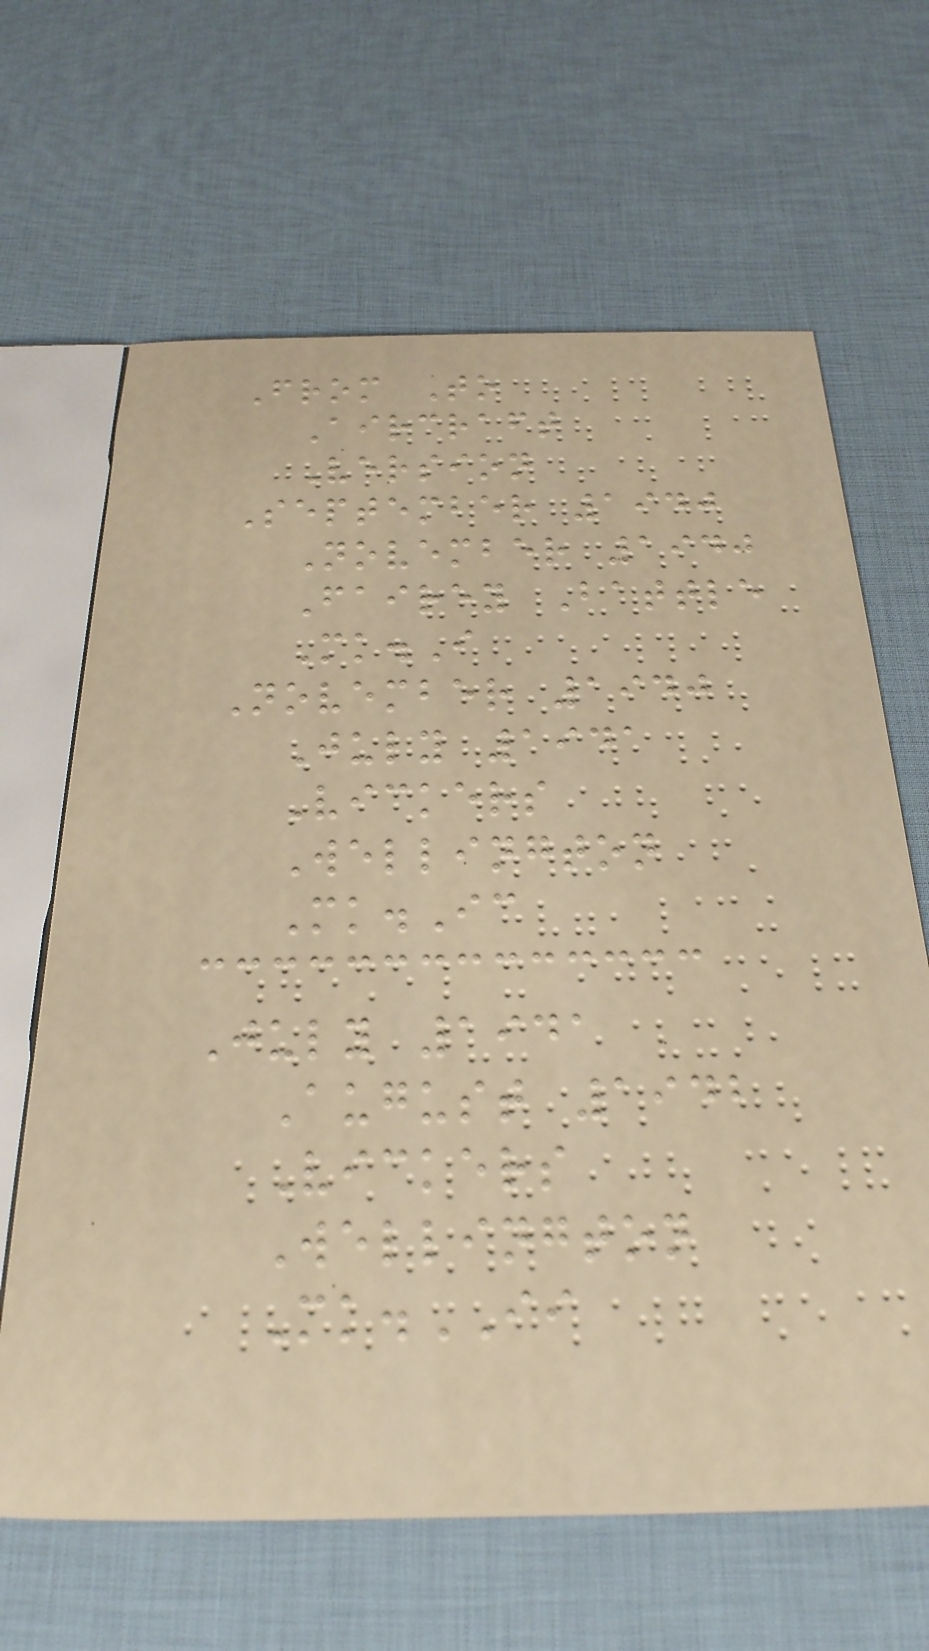From To
Aircraft
Version
September 1940
November 1940
Fairey Battle
Mk.I
November 1940
July 1941
Vickers
Wellington
Mk.Ic
July 1941
August 1942
Vickers
Wellington
Mk.II
